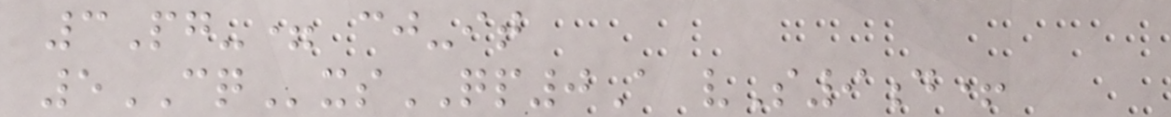3Pg-= cj-it
5CQxsQP0A vS9d+
